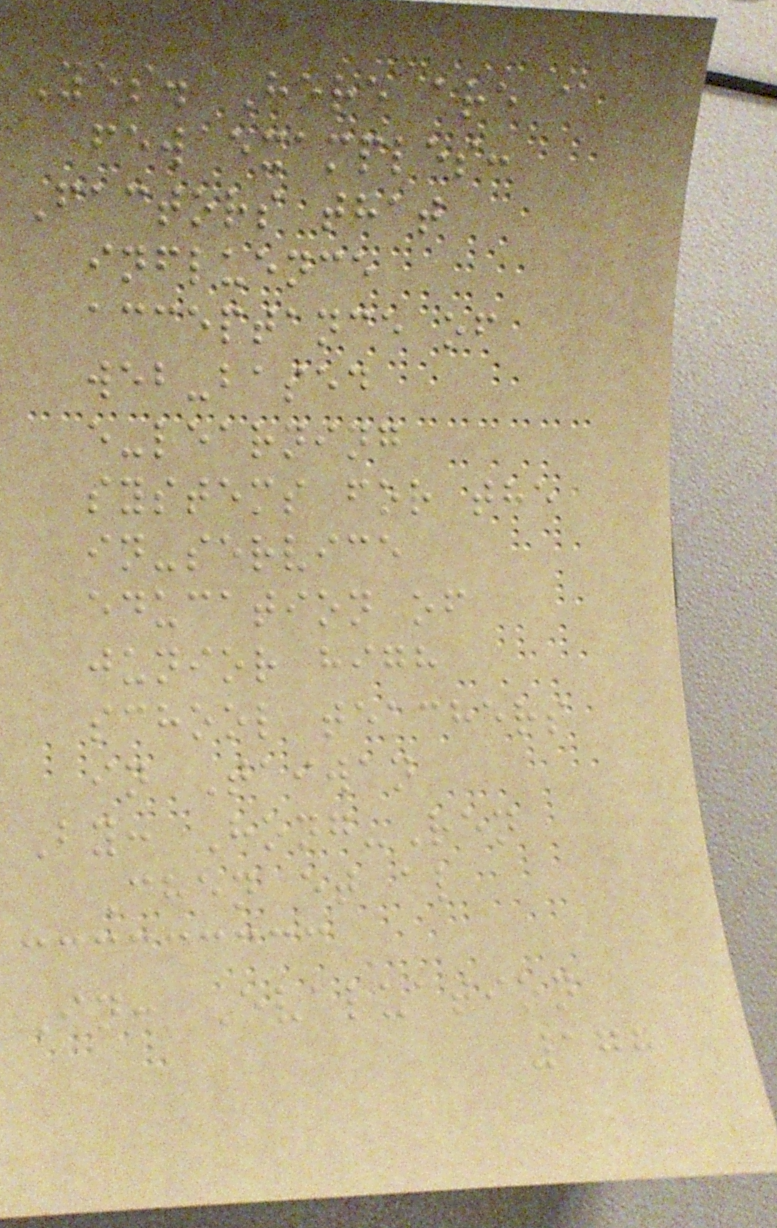Yes. Here are a
few examples:
Factors that
influence
acceptance of
web-based
e-learning
systems for the
in-service
education of
junior high
school teachers
in Taiwan
By: Hong-Ren
Chen et al
In: Evaluation
178
